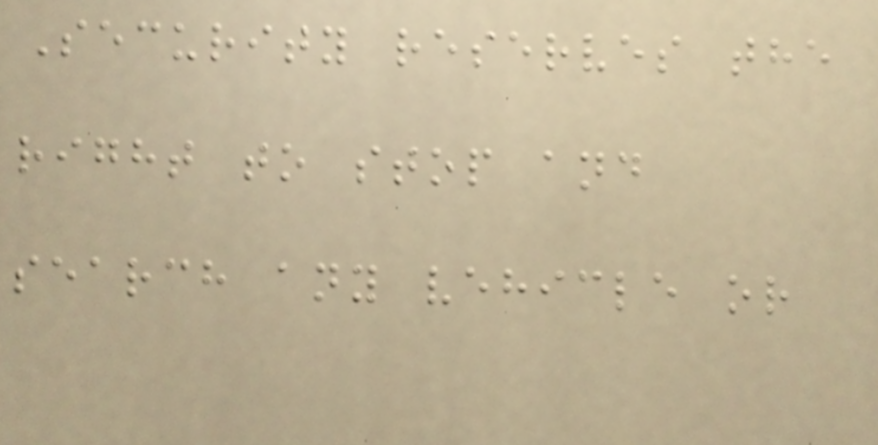Security reserves the
right to stop and
search any vehicle or
